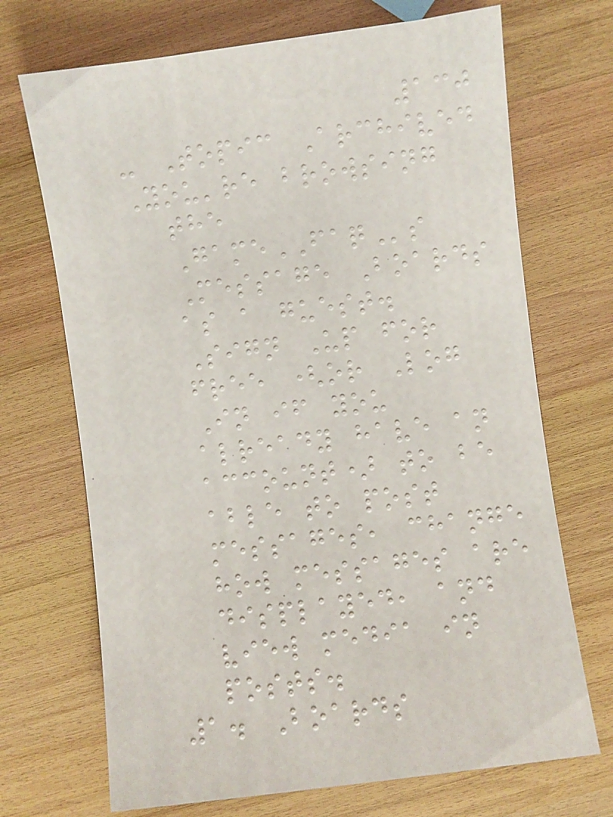130
- Topic Archived
You're browsing
the
GameFAQs
Message Boards
as a guest.
Sign Up for
free (or Log
In if you
already have an
account) to be
able to post
messages, change
how messages are
displayed, and
view media in
posts.
1. Boards
